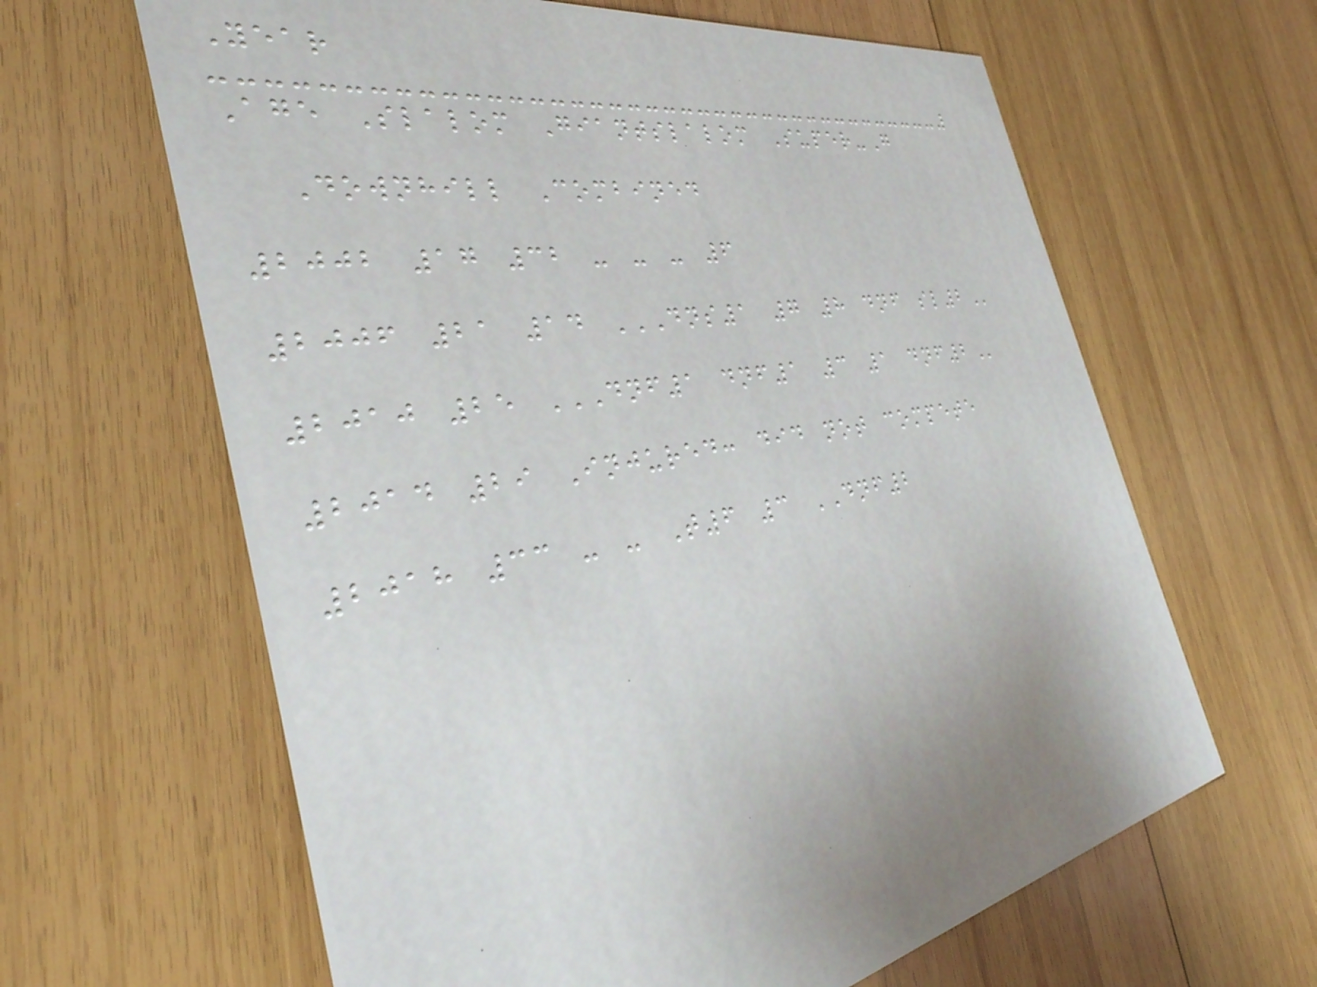Year
Age Slalom Giantslalom Super-G
Downhill Combined
2002 17 32 - - - 6
2006 21 14 DNS1 7 8 DNF SL2
2010 25 DNF1 DNF1 3 1 DNF2
2014 29 Injured: did not compete
2018 33 - - T6 3 DNF2
